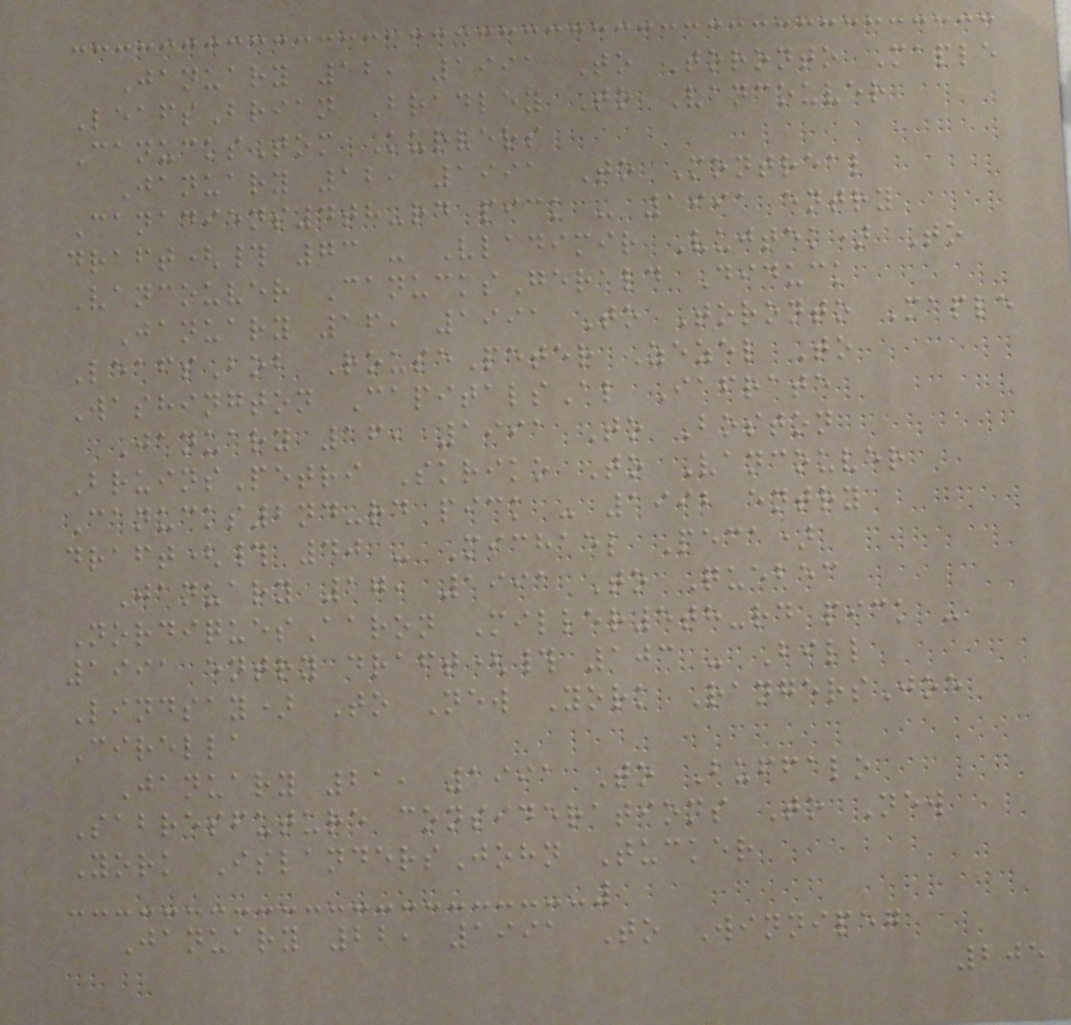January 12, 1991 To Toronto Maple
LeafsBrian Bradley To Vancouver
CanucksTom Kurvers
January 12, 1991 To Montreal
Canadiens4th-rd pick - 1991 entry
draft(# 73 - Vladimir Vujtek) To
Vancouver CanucksGerald Diduck
January 16, 1991 To Toronto Maple
LeafsBob RousePeter Zezel To
Washington CapitalsAl Iafrate
January 16, 1991 To Boston
BruinsPetri Skriko To Vancouver
Canucks2nd-rd pick - 1992 entry
draft(# 40 - Michael Peca)
January 17, 1991 To Quebec
NordiquesAaron Miller5th-rd pick -
1991 entry draft(# 103 - Bill
Lindsay) To New York RangersJoe
Cirella
January 21, 1991 To Buffalo
Sabresfuture considerations To New
York IslandersJohn Tucker
January 22, 1991 To Winnipeg
205
